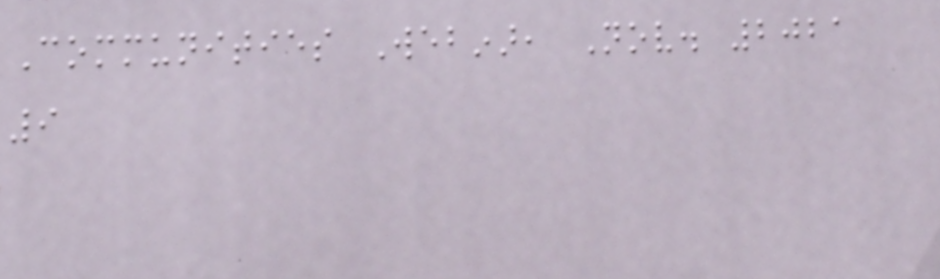Communities Webinar, Nov. 2021
9
